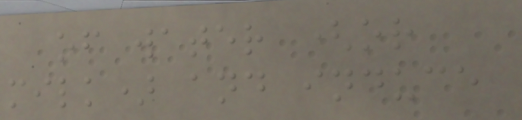of water (or
milk) and induce
